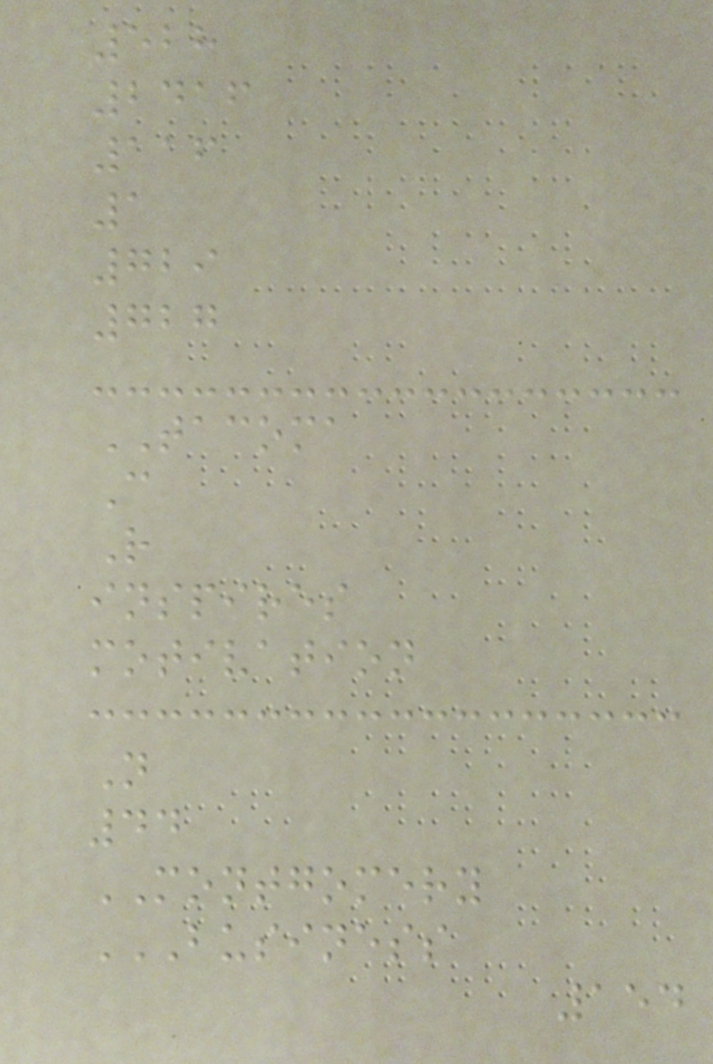528
2416
116
1
729
727
TACOMA
C
R
inspires
motivation
N
44
MONTGOMERY
BUSINESS
154
